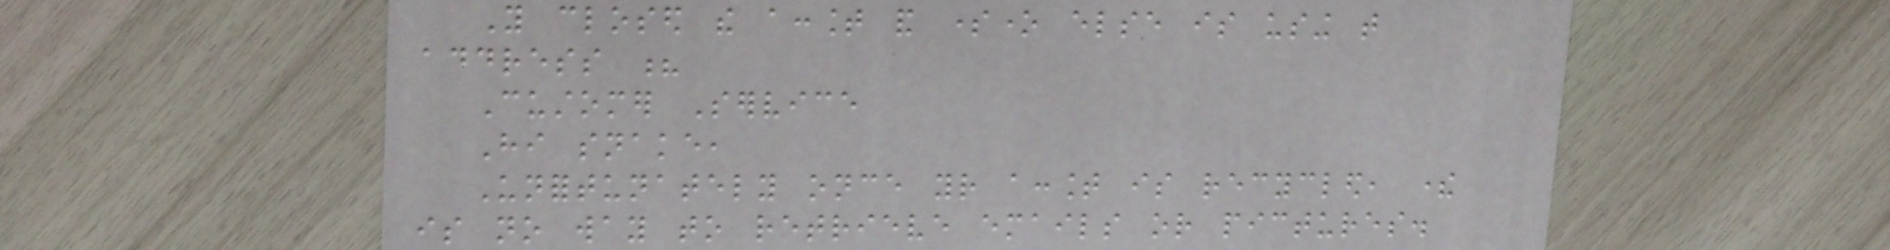You closed the account and someone else is using that
address ?
Customer Service
Hi snake,
Unfortunately once your account is recycled, there
is no way to retrieve emails or pictures.
